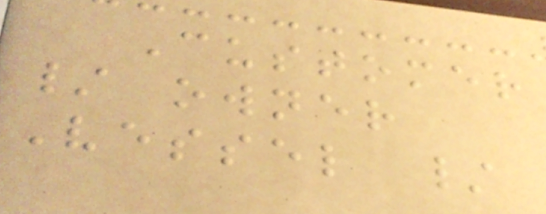Customer
/ owner
Vessel /
